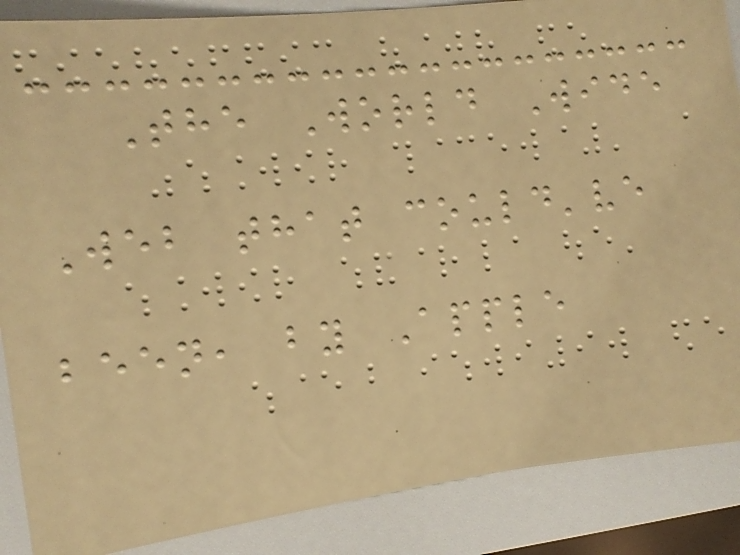The World Wide
Web that could've
been, by Apple
